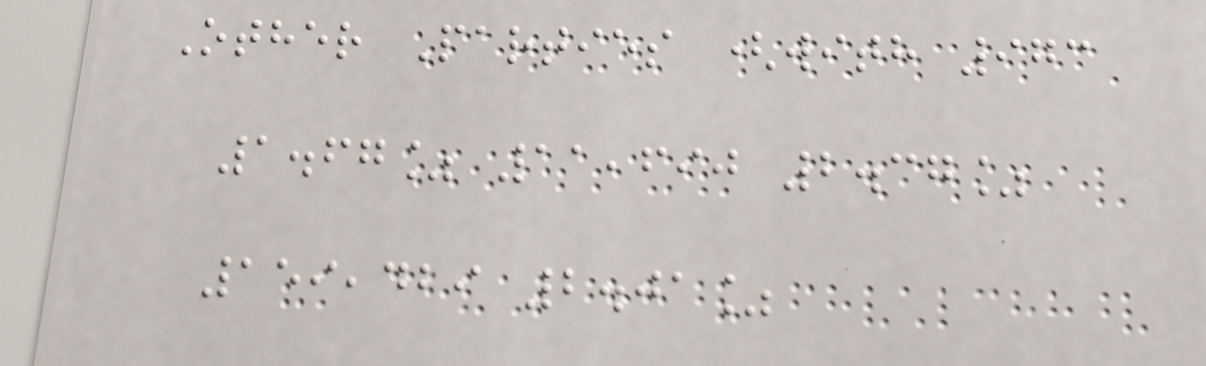Other Parties (with 973
1.67% 11,690 2.37%
159,429 2.01%
